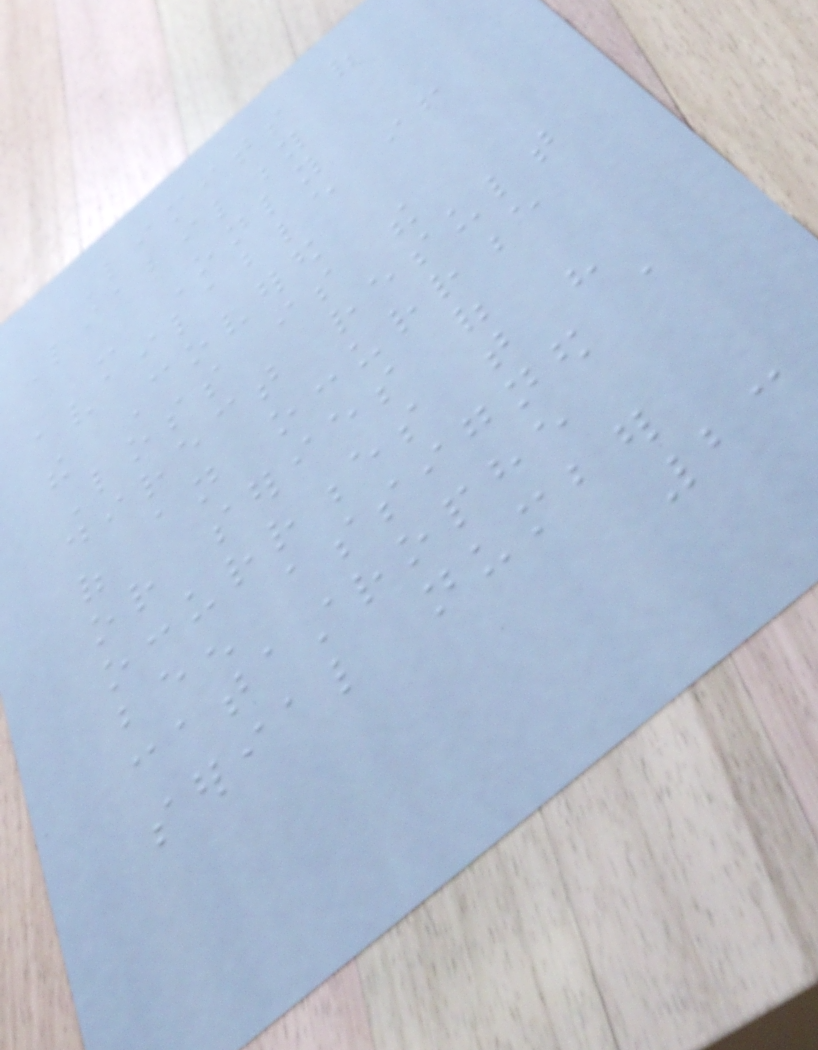Limits of
Liability
- Only
available if
the Covered
Loss is the
direct result
of an occurrence
or series of
occurrences that have
been assigned a
catastrophe
serial number
23
